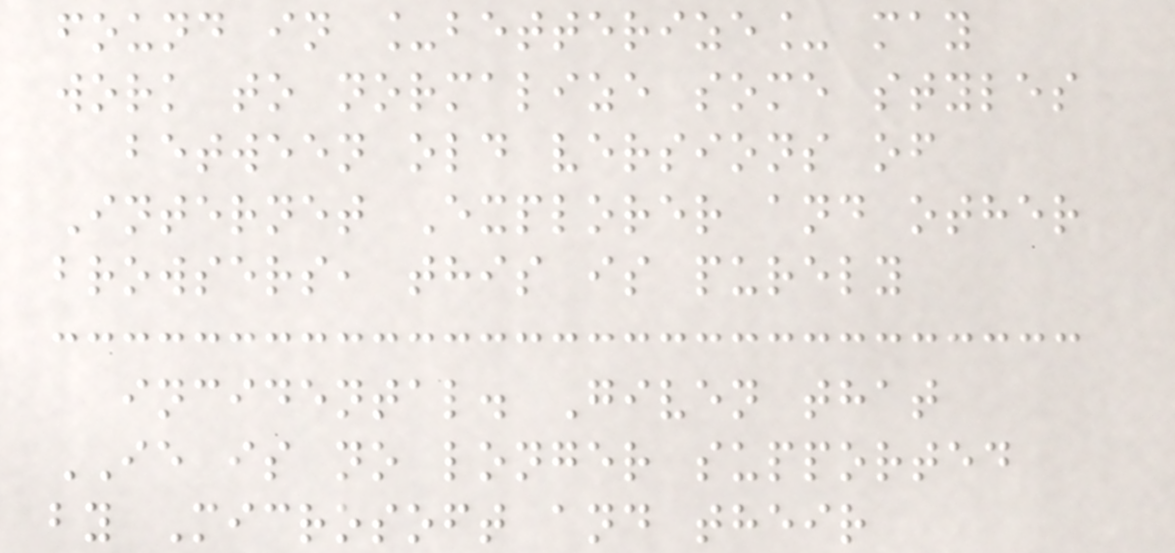found in _betterize_ may
work to normalize some styles
between old versions of
Internet Explorer and other
browsers, this is purely
incidental. Given that
IE is no longer supported
by Microsoft and their
